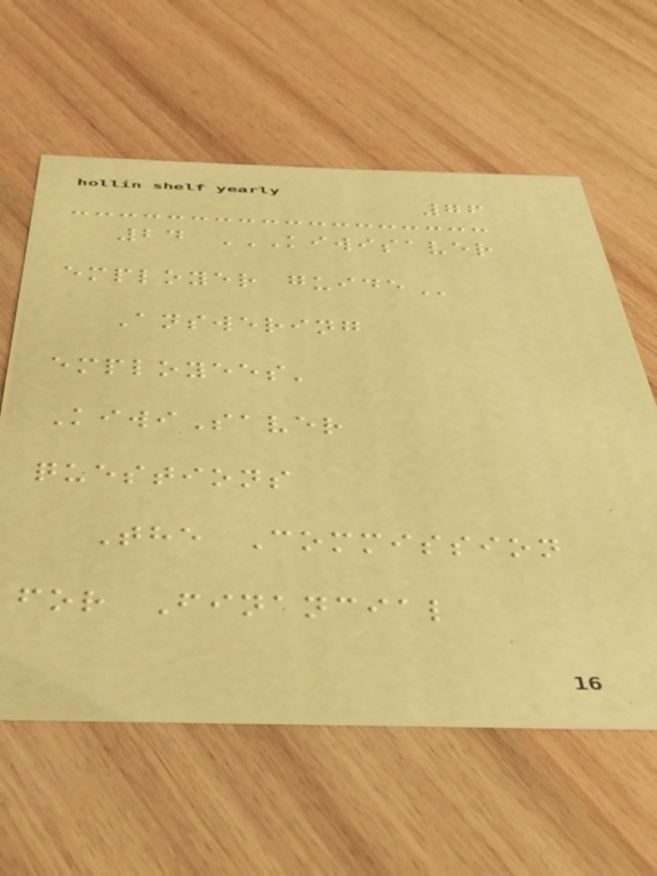76
24 KIWISAVER
EMPLOYER GUIDE
Answering
employees'
KiwiSaver
questions
The Commission
for Financial
